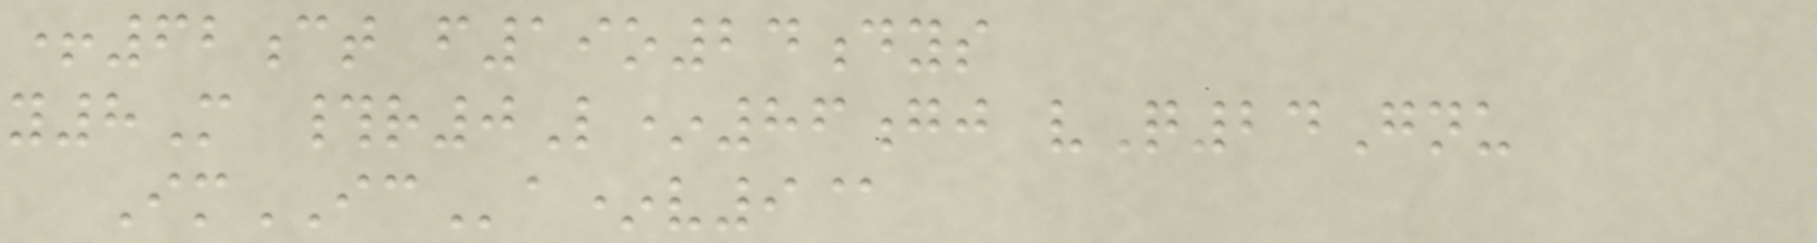+62ct f19o24dys
y8M #r0L*86gj vQ24Gnu
ImICa*v9@
